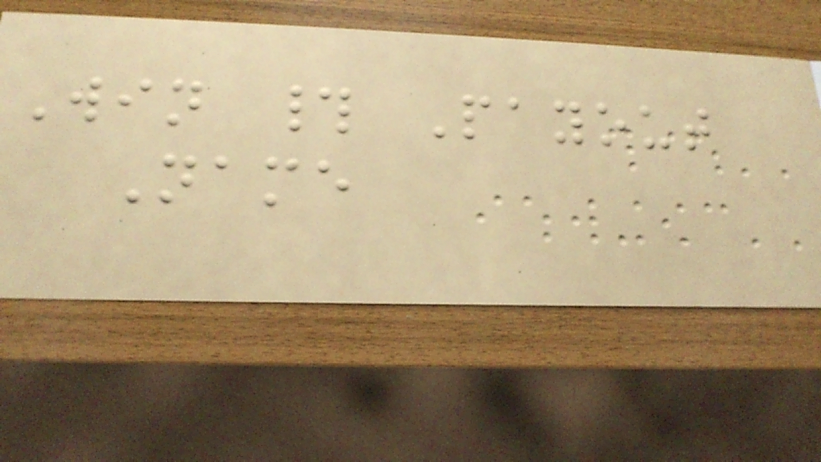Win # Payout
Name
